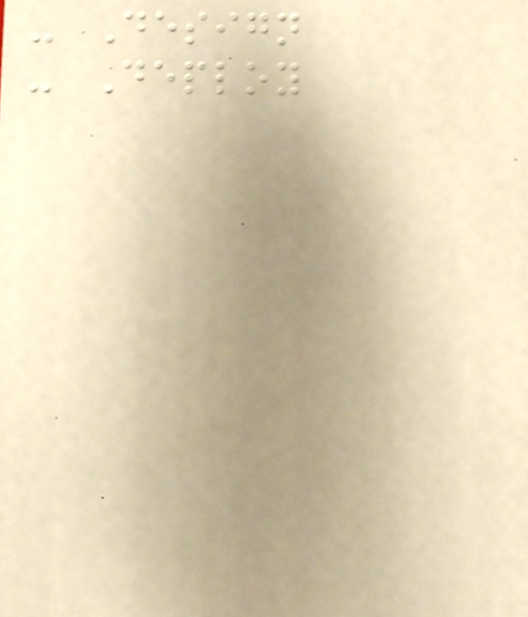- Design
- Deploy
